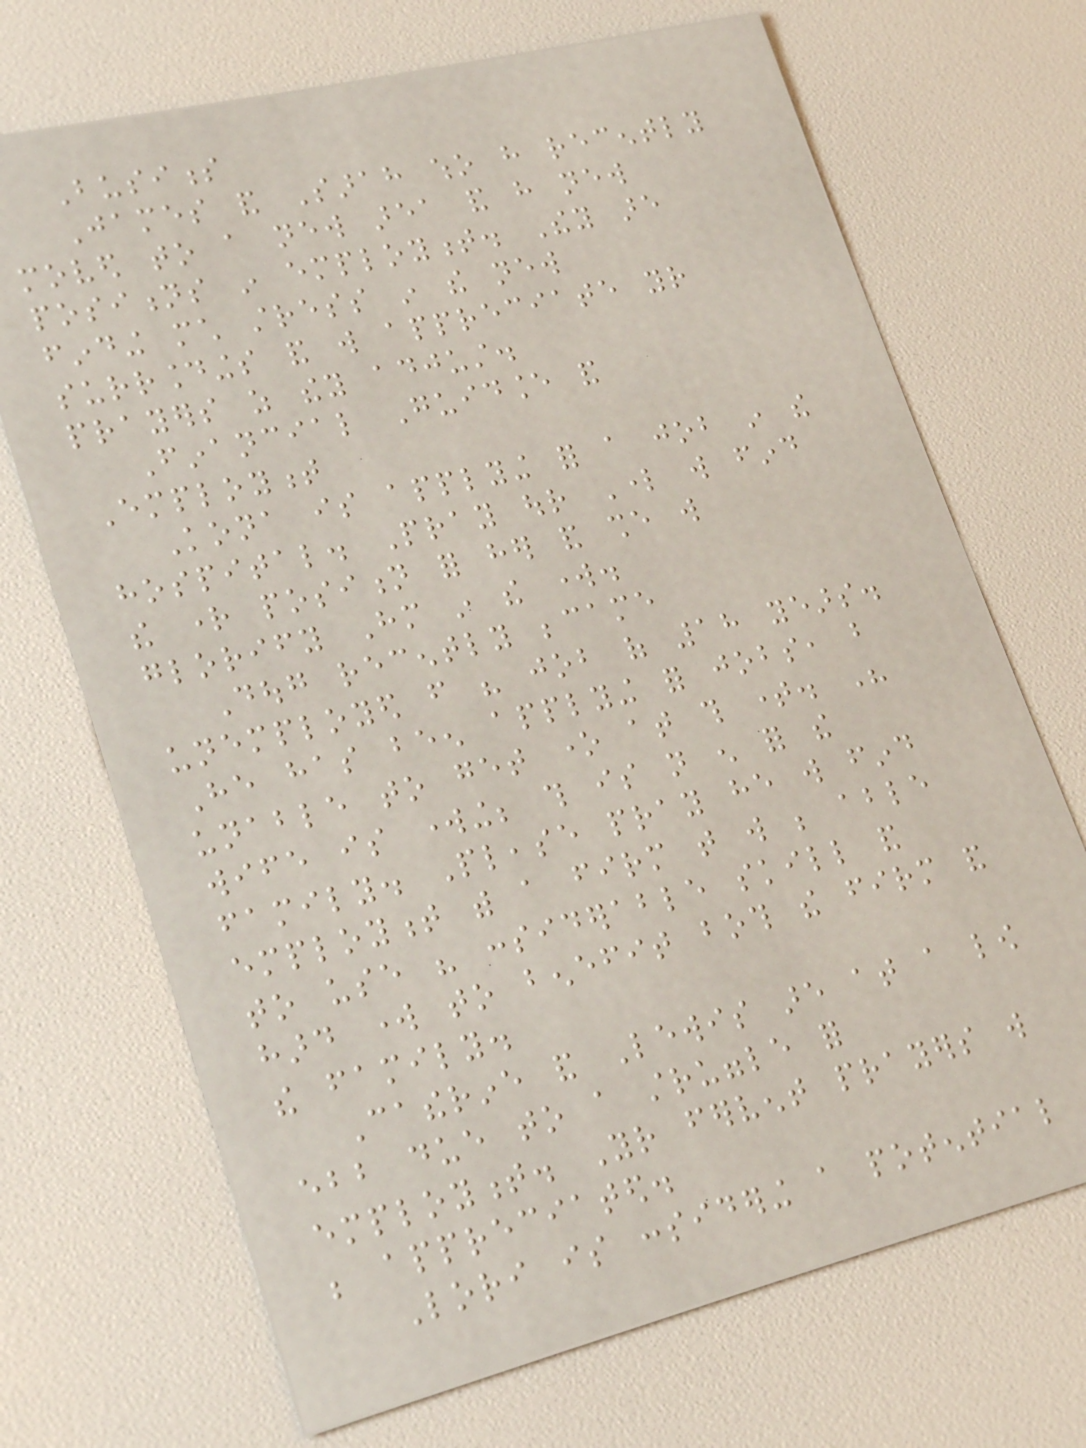Business
James and Sarah who have recently
moved to a new area and have new
positions in employment. They are
finding much stress in the new
surroundings and will appreciate your
prayers as they adjust.
Financial Guidance and
Employment
Kona is applying for a job in the
hospital. Pray our Lord will find
the right position for her and she will
glorify Him in the work.
Doug recently became
unemployed from his job of 18 years.
He has been applying for jobs, but
unable to get one at this time. His
wife is working; this is not enough for the
family. Please pray he will find
employment with a firm that will be able
to use his considerable skill and
hard work to benefit both the firm and
the family.
Catherine and Lewis are at a low
ebb due to a struggle for
employment. Your fervent prayers will
be appreciated.
Lori is considering a potential
